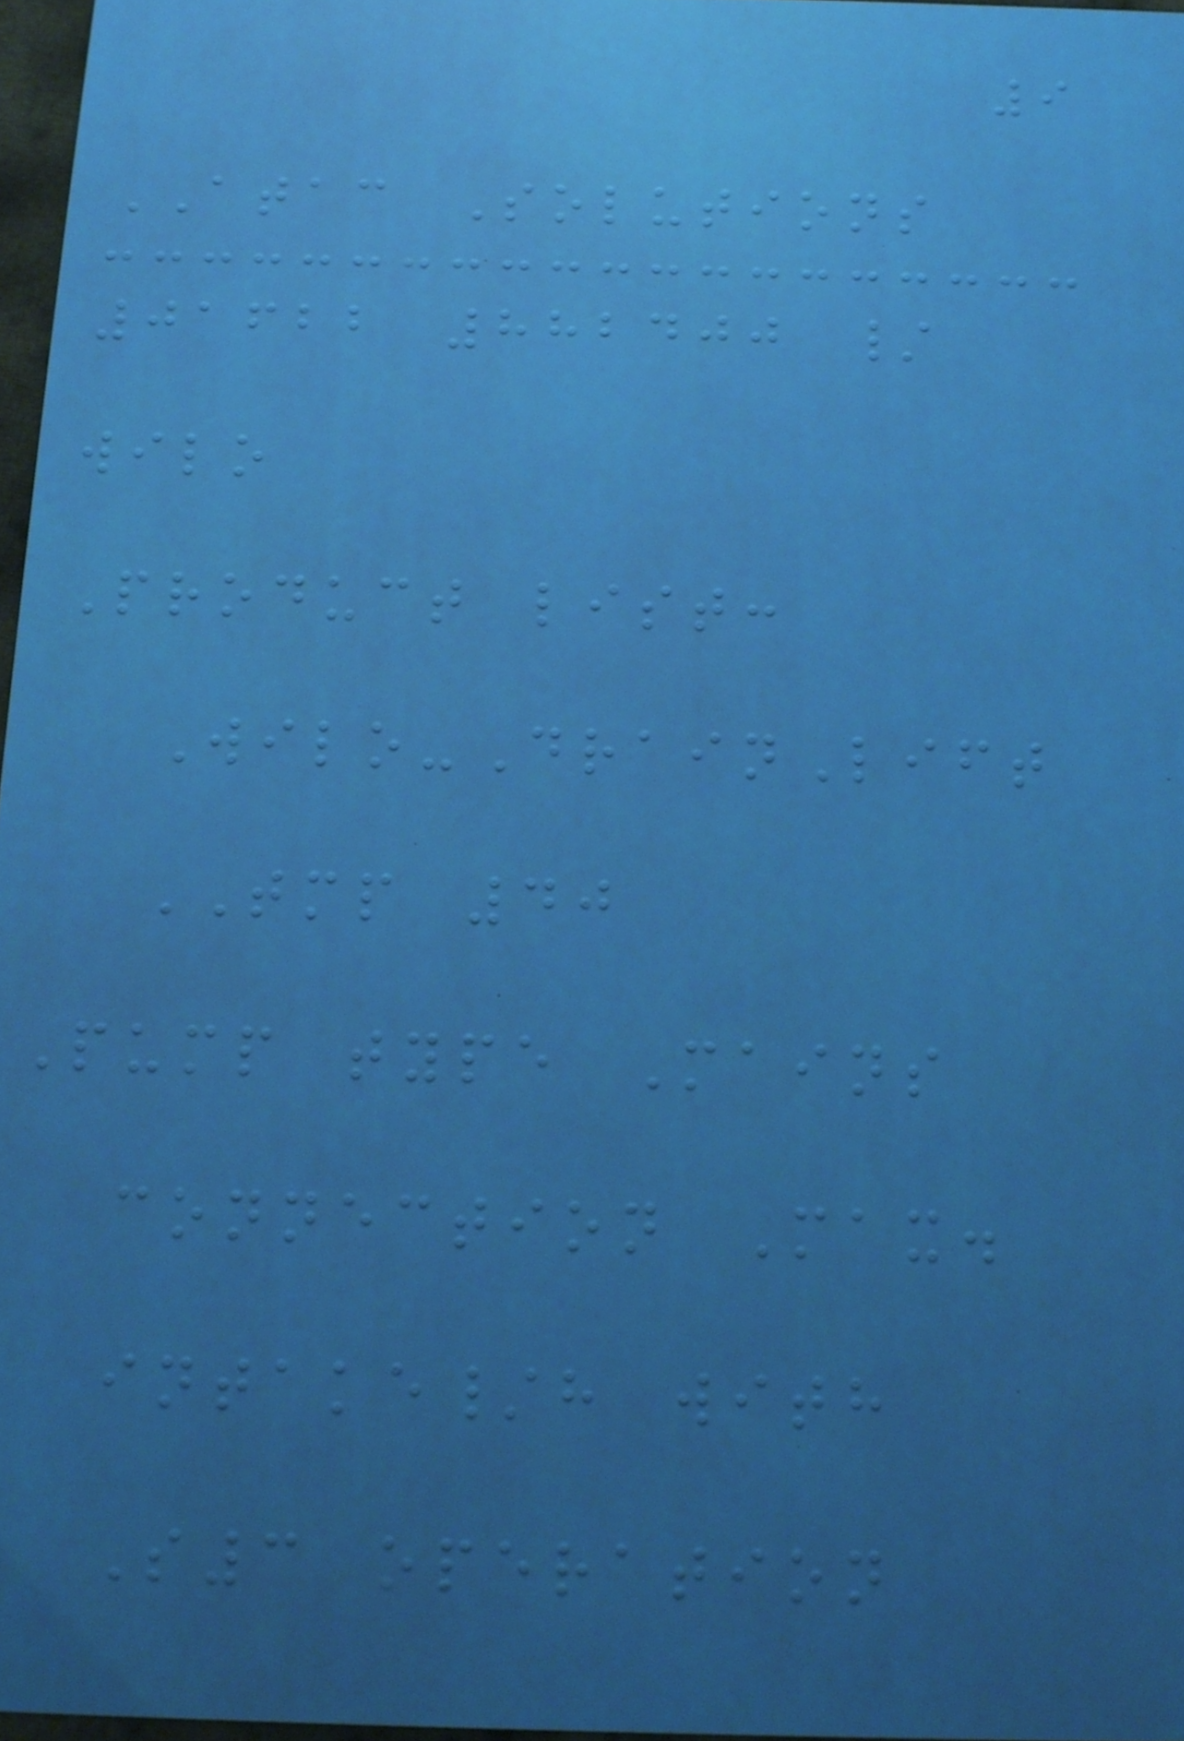9
ATAC Solutions
01622 882400 /
wilo
Product list:
Wilo-DrainLift
TMP 40
Pump type Mains
connection Max.
intake/h with
S3 operation
